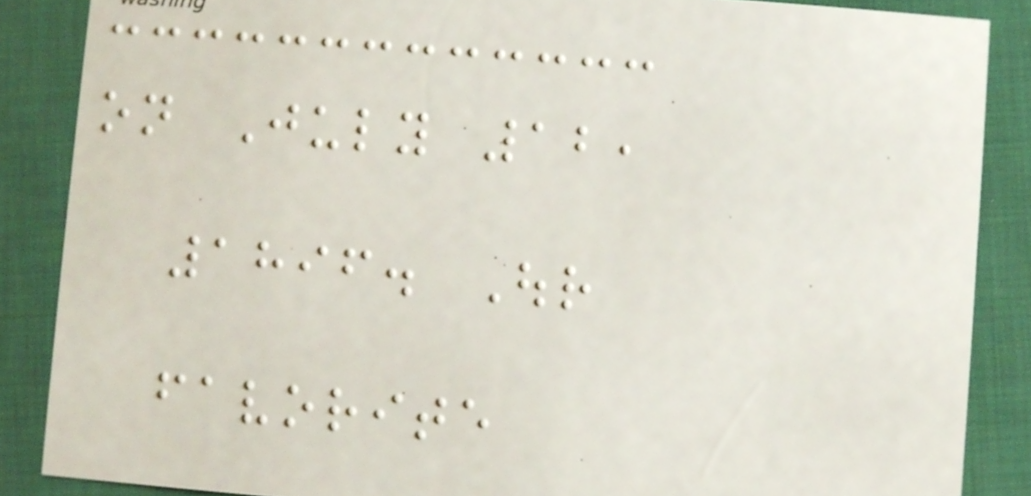on July 12,
1896. Our
favorite
